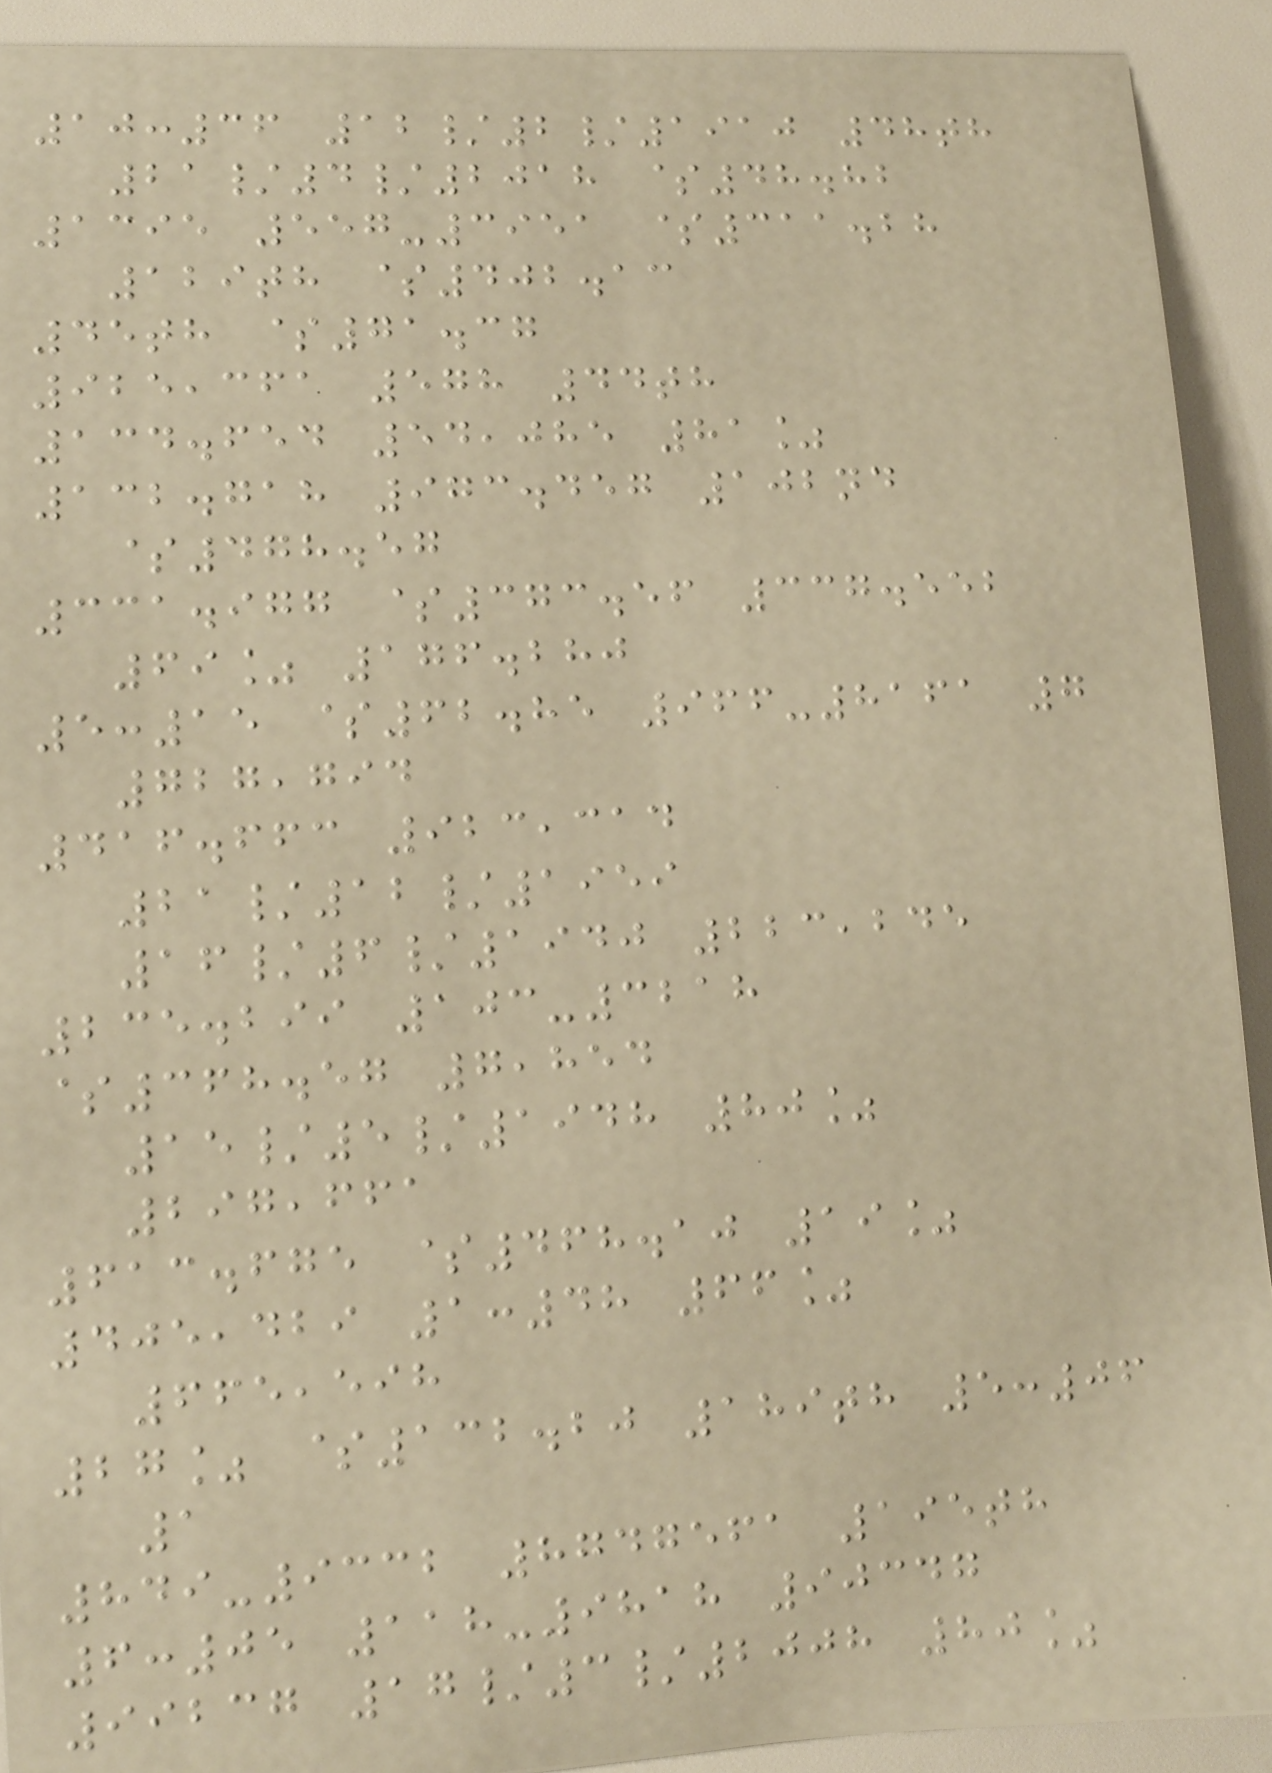10:36 12/2/1910 48th
21/4/2018 $48.82
1395 557-3951 $311.28
129th $402.13
45th $71.37
925,361 578 44th
134.654 54,085 81%
132.718 973.457 102nd
$478.57
331.977 $373.56 337.552
69% 176.280
5:15 $62.85 966-8161 7
727,794
416.663 923,314
21/12/1959
16/6/1940 223,245
235.299 103-3218
$368.57 7,854
15/5/1948 80%
297,661
613.675 $468.10 19%
405,429 1:48 66%
665,598
27% $132.20 189th 5:06
1
849-9332 8747561 195th
6:05 118-9818 90347
99237 17/3/2008 80%
